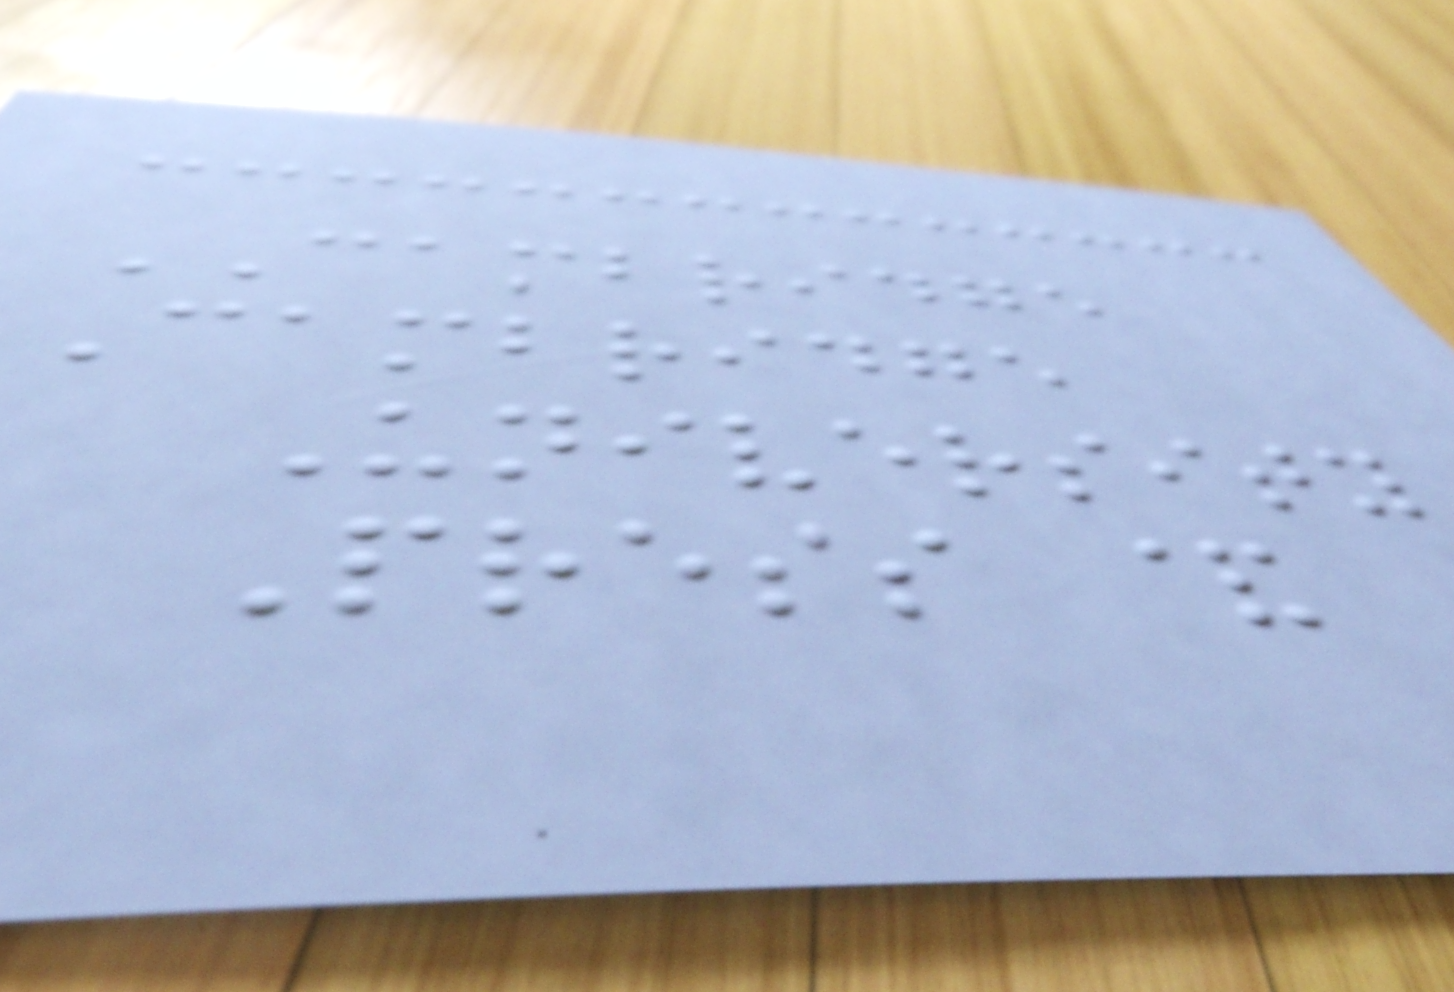CAMBRIDGE
Cambridge
University
Press &
